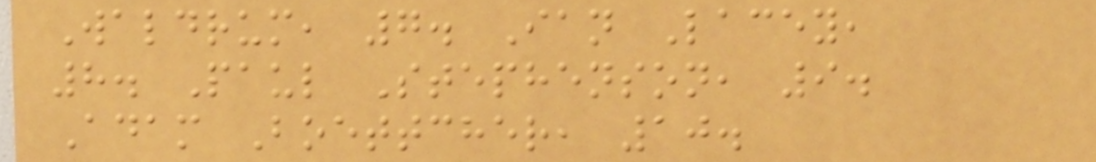Waldrum, 7. Ian Lacey,
8. Paul Stephenson, 9.
Adam Boettcher, 10.
